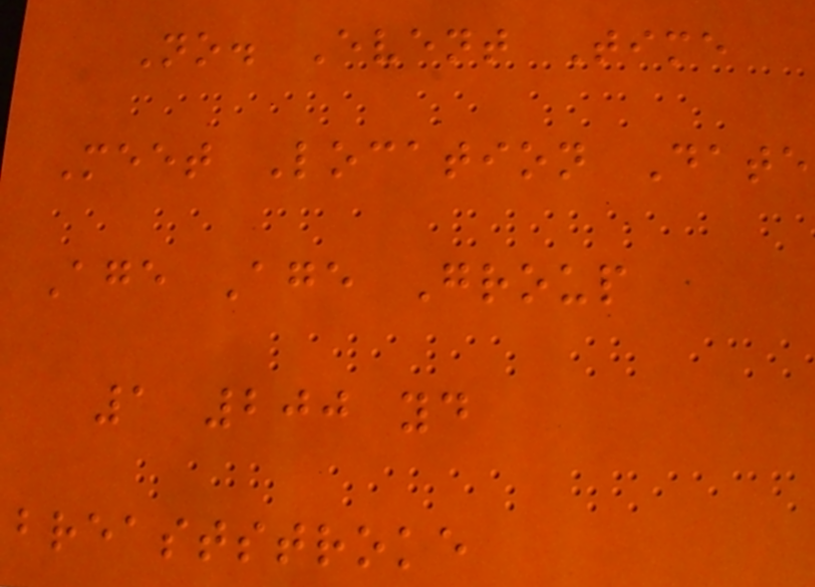No. Event Time
Meet Location Date
Age Age Group
1 200 yd
breaststroke
